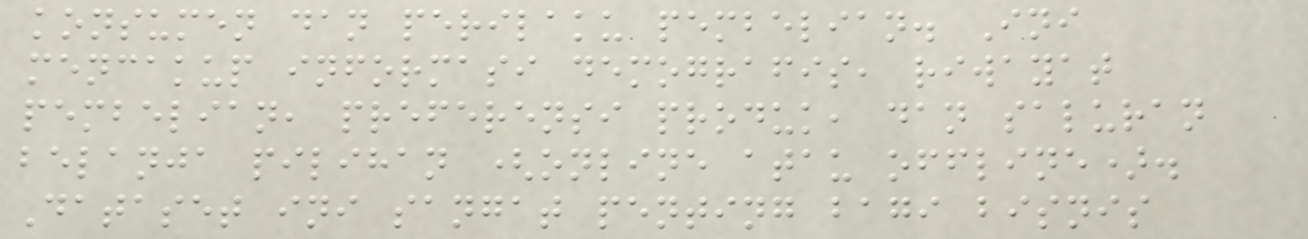konsumen dan perilaku pembelian. Ini
mencakup informasi demografis, riwayat
pembelian, preferensi produk, dan saluran
belanja pilihan (online atau offline).
Dataset ini sangat penting bagi bisnis
